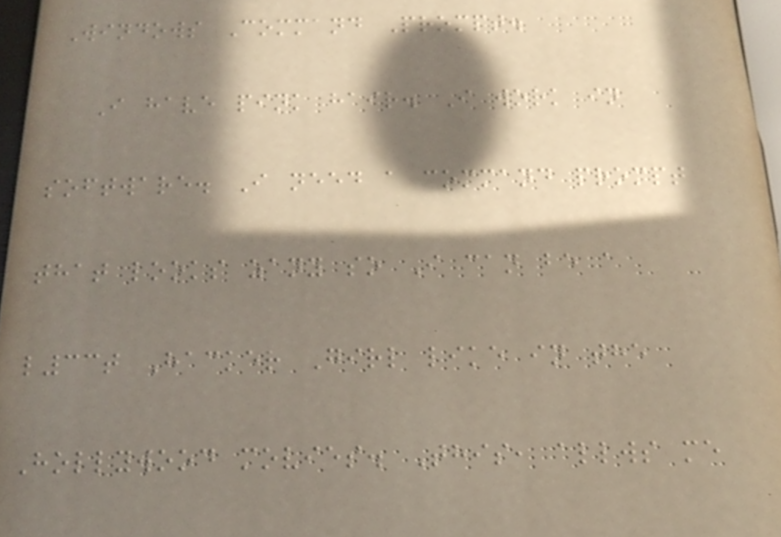Windows Command Prompt.
I have pink hair. I work in
software. I need a command prompt
that looks zany so I can be a
l33t Hacker Girl like in the
Hollywood movies. This, allws me
